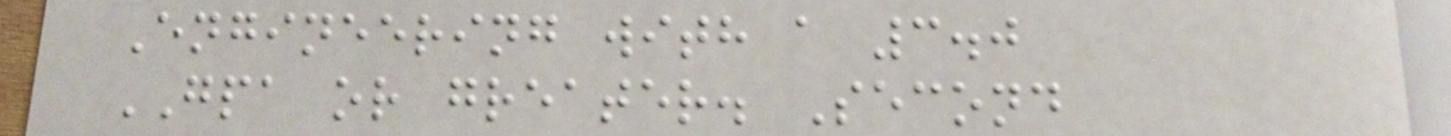Engineering with a 3.0
GPA or greater. Second
